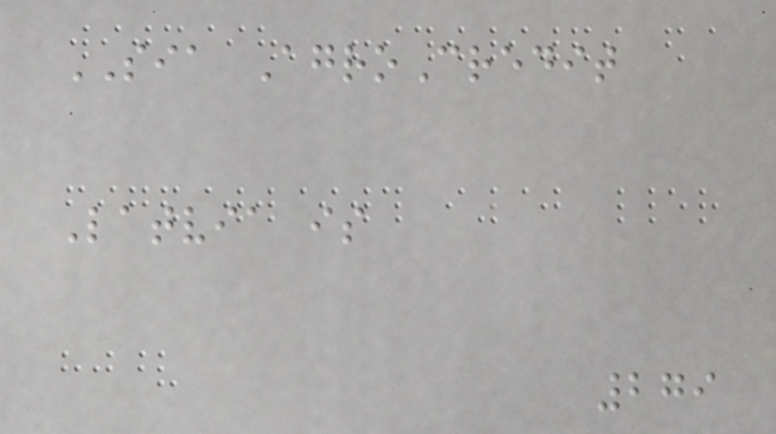SIA AgroCredit
Latvia is
279
